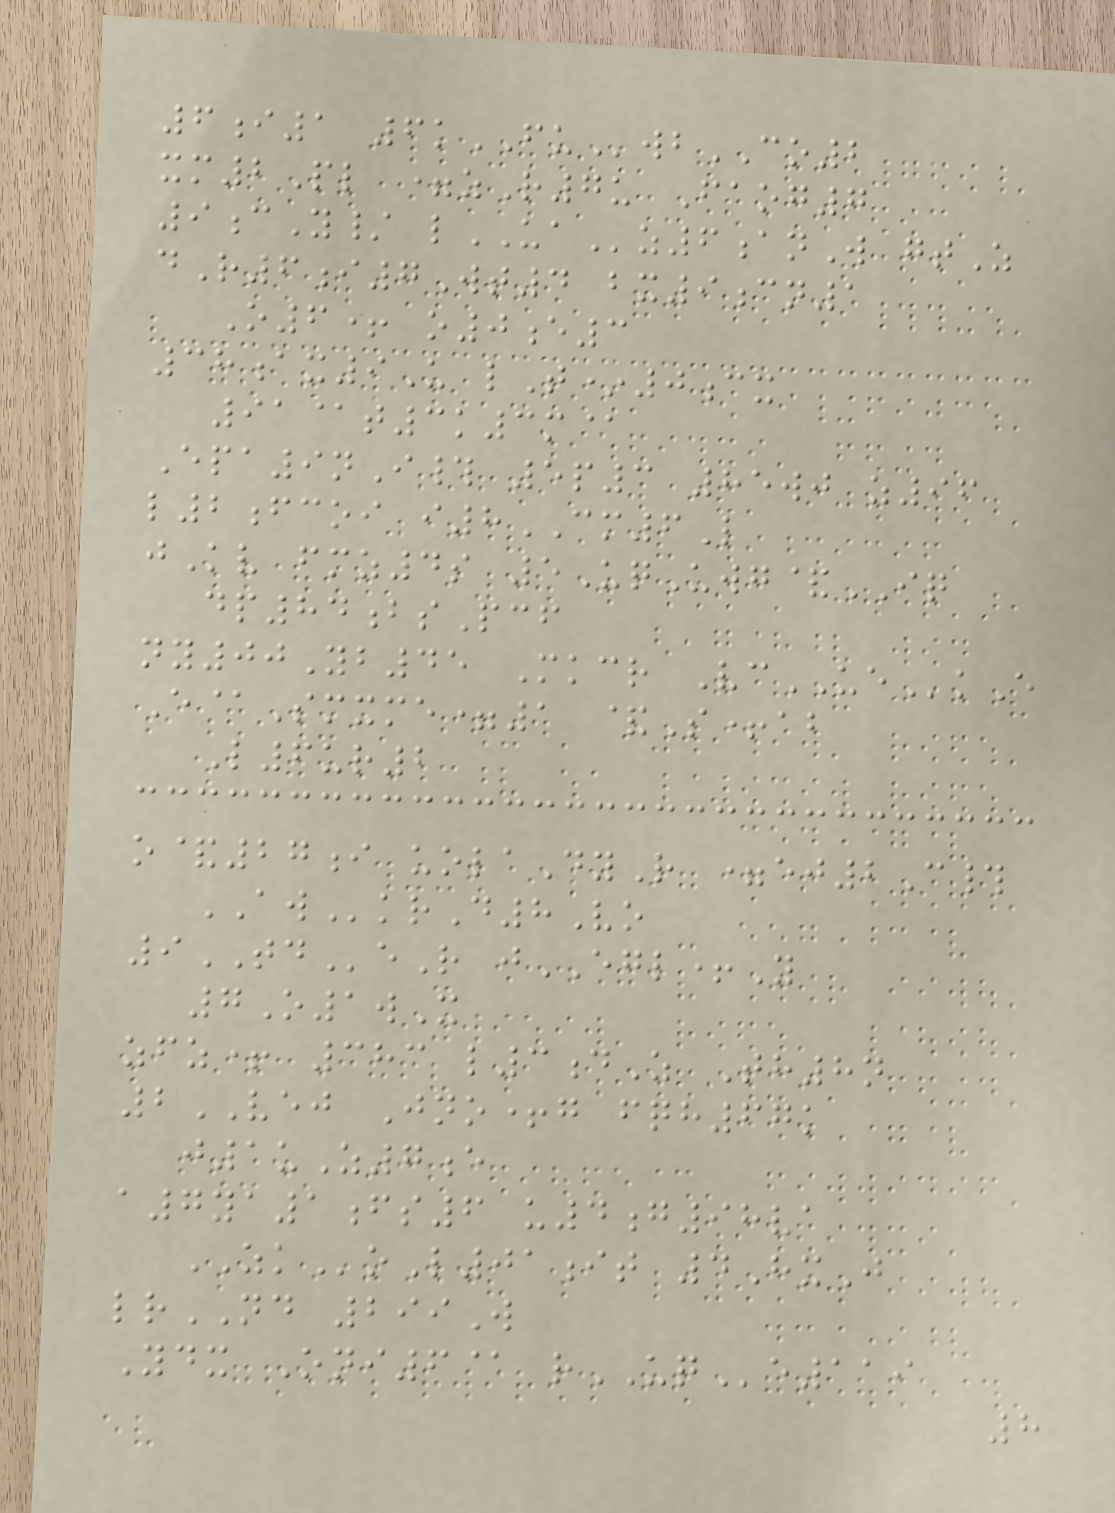6i1 6kFUwbCO2
xm2Pl =zR7u Faog7
9cY/ lUAz6anW gtZ
dR6i7Wt4 bx9cn1
O6+ o0e3
38ax9U lT*0cx
91@t3k3m@
Epa9nI# 5p3 85wj z96
l2fcoi i8CM6L
jKv fmz4s 5UqUwg&IQ
dp84bsPcf
ny00Yb45 Mkcr VcUEkE
E@Smxme=1 &S+ab
L6ur2
o&27i uolaDyR =ej2C#
AWkrD8Vo
9TDeR jEGL+Y
7O1wX
zfz+ 383 l3dZ Th8n
2VEJ Jno+g fqh67k
j1uZ7e
a7ya1fs6 u4g98va
ZKoL01it 4HxJ
lrND 299W
Ydx Oni6@ rUQe119
8
